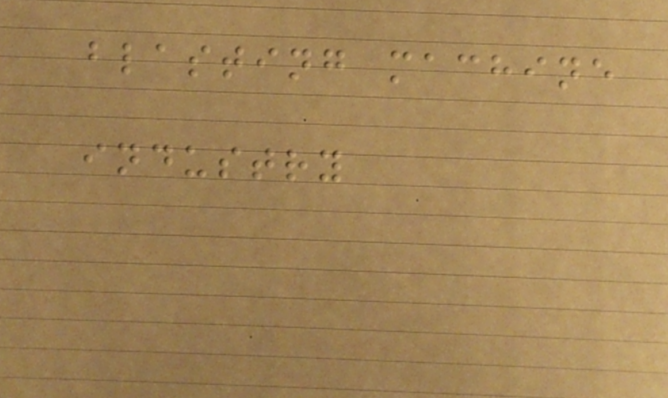blasting machine
industry
